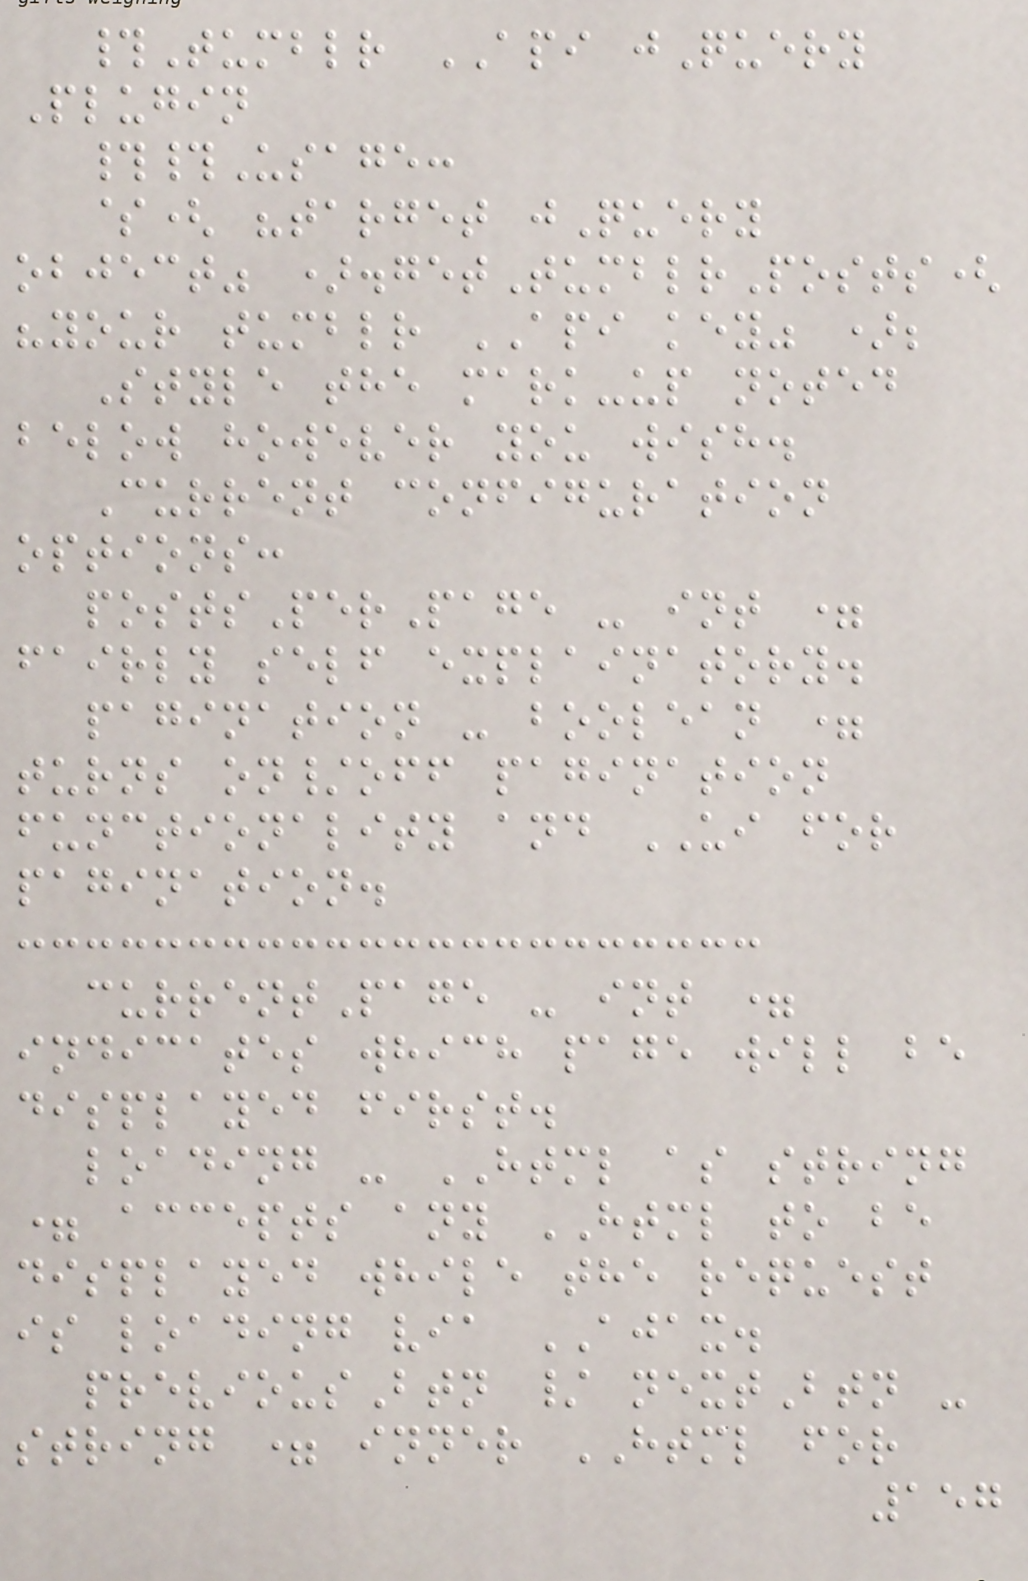#Tumblr API jQuery
Plugin
##Usage:
$( "target jQuery
object" ).getTumblrPosts(
"your tumblr API key" );
Style the mark-up noted
below however you wish.
Current configuration
options:
postsPerPage - int =
fairly self explainatory.
pagination - boolean =
turns on/off pagination
functionality and UI for
pagination.
currentPage - int =
indicates which page will be
displayed first.
loading - HTML as string
= accepts any HTML to be
displayed while the request
is loading via AJAX.
previousBtn / nextBtn -
string = inner HTML for
157
